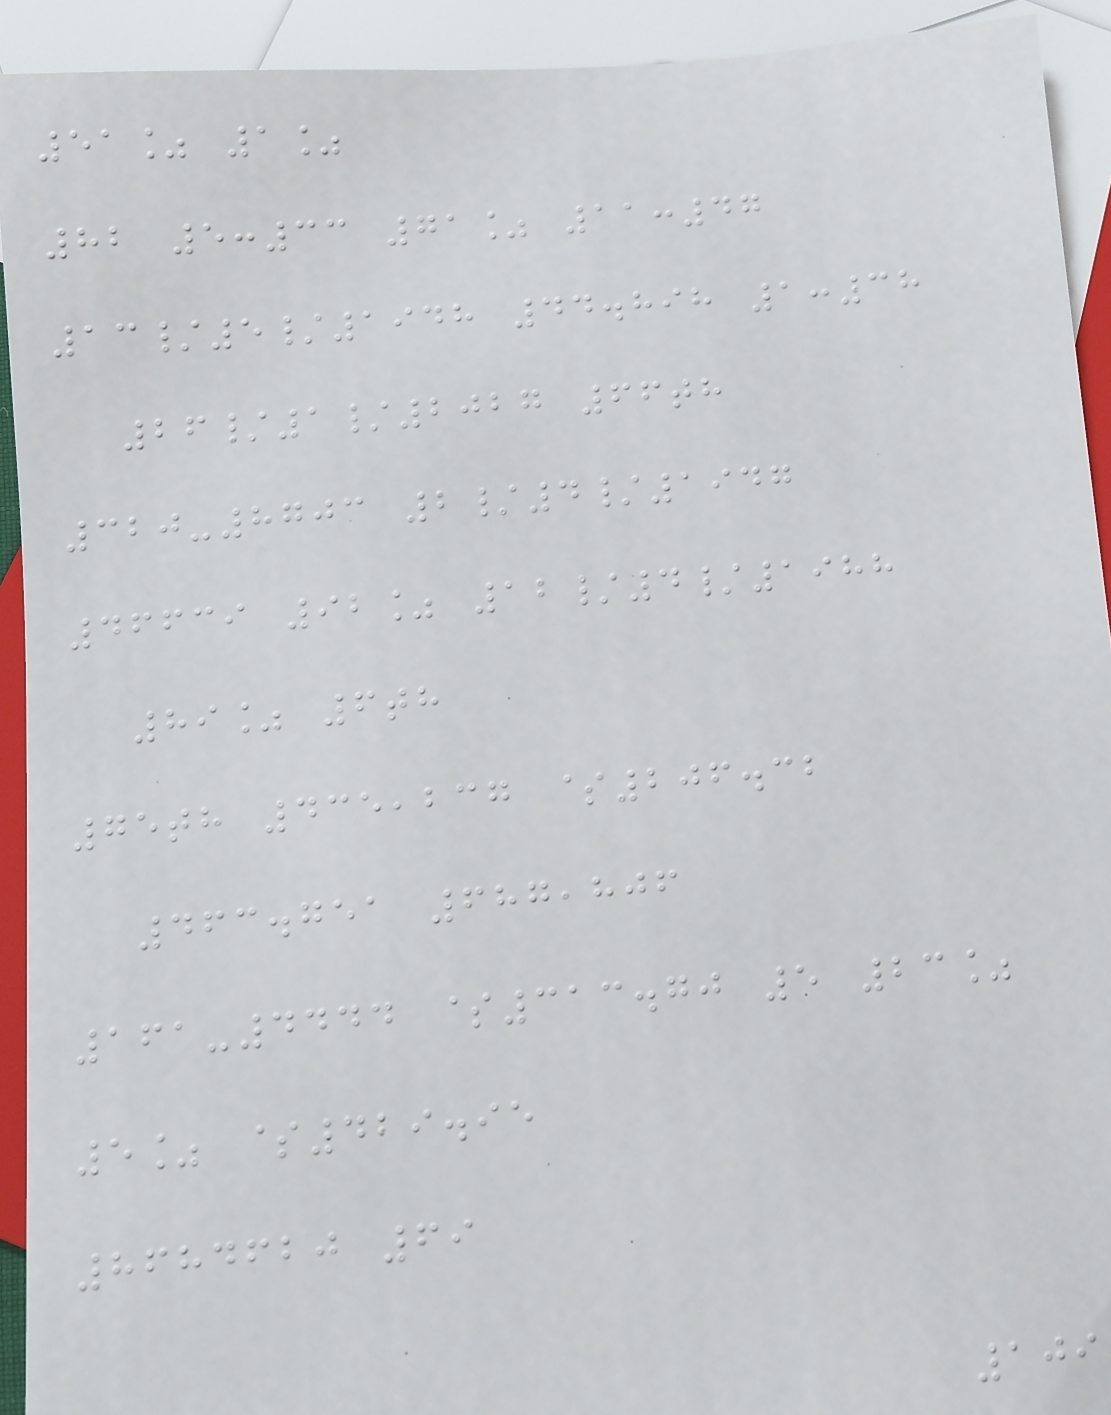51% 1%
82 5:33 71% 11:47
13/5/1948 44.898 1:38
26/1/2027 66th
320-8703 2/4/1947
46639 92% 12/4/1988
89% 6th
75th 435,237 $206.32
463.751 687,806
161-4444 $313.70 5 23%
5% $429.95
8684620 69
109
